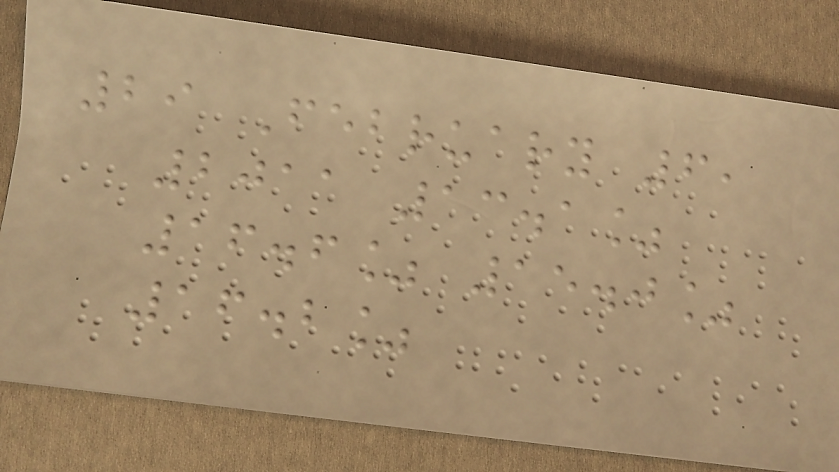29 February 6,
2011 13.1%
16.6% 15.0%
16.2%
